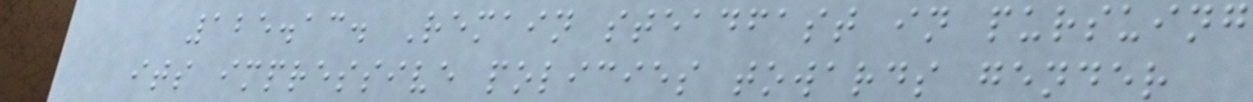125.13. Remain steadfast in pursuing
its impressive policies towards gender
